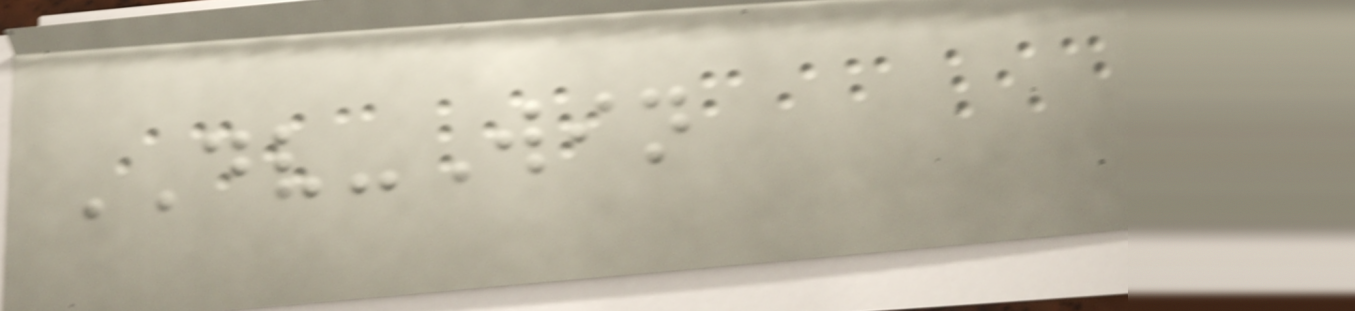DV-Win
